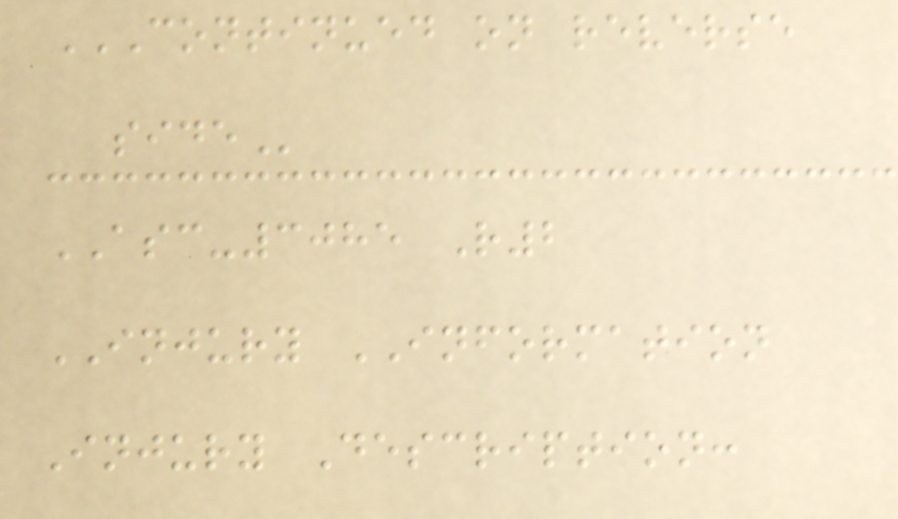CONTINUED ON REVERSE
SIDE
ASC-3085 R2
INJURY INFORMATION
Injury Description:
